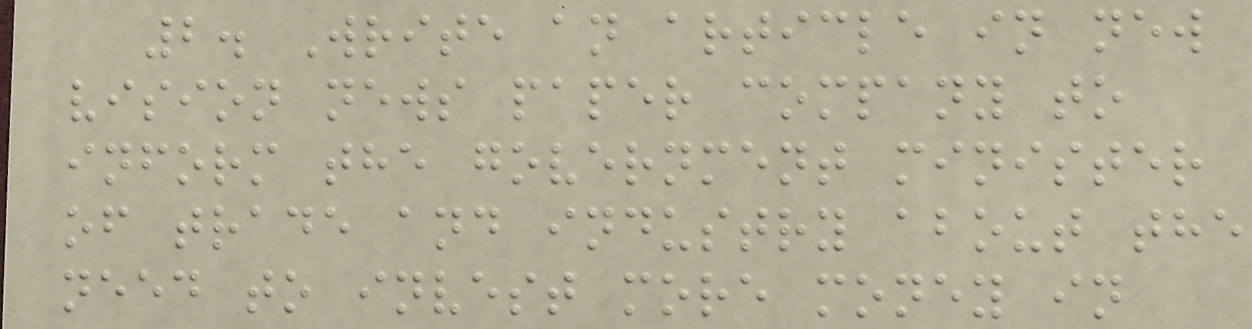2. Write an article in new
vision news paper company to
inform the government minister
of trade and industry about the
need to invest more money in
